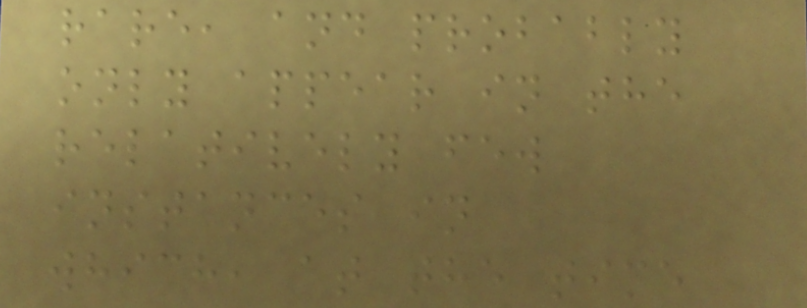rare, and probably
only appear in the
relatively few
instances in
which, at the time
